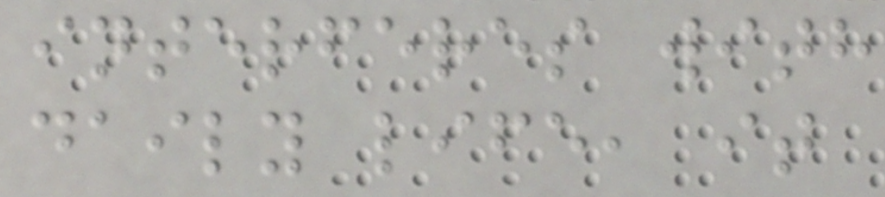interferes with
daily life, it
